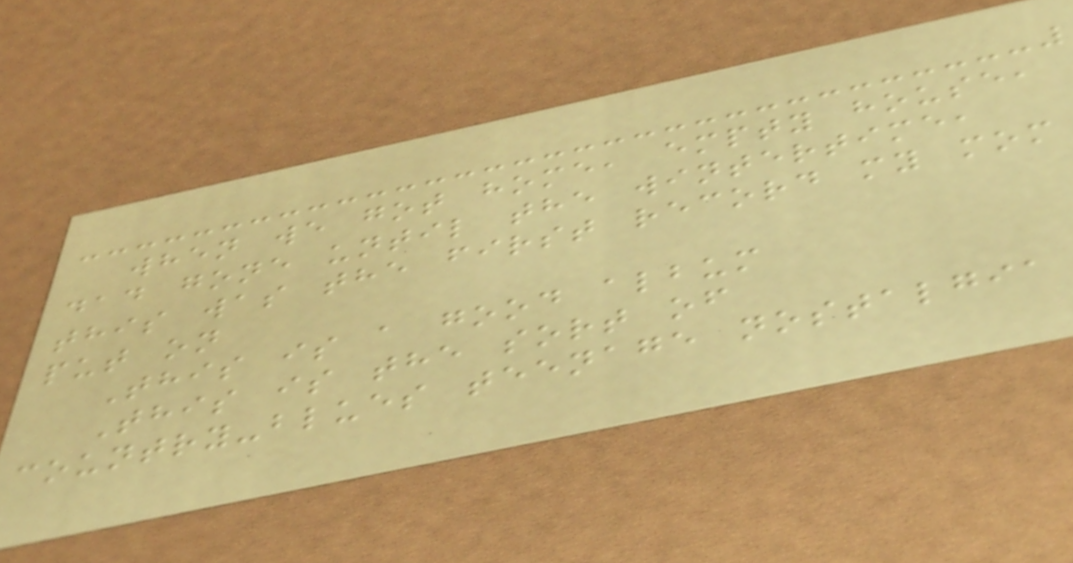when we got home, empty house,
dad gone until the wintertime,
this was the first record my mom
put on
This is a good album
This is the sort of
country-blues teenage nostalgia
